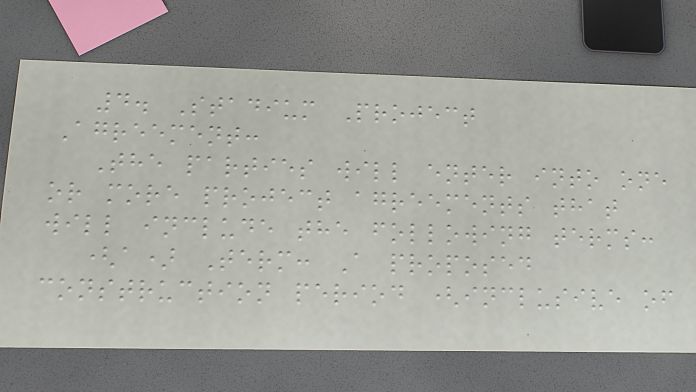4. Stadium Project
Agreement:
The parties will enter into one
or more project agreements that
will include the following terms:
(a) Term: A proposed
construction period (inclusive of
